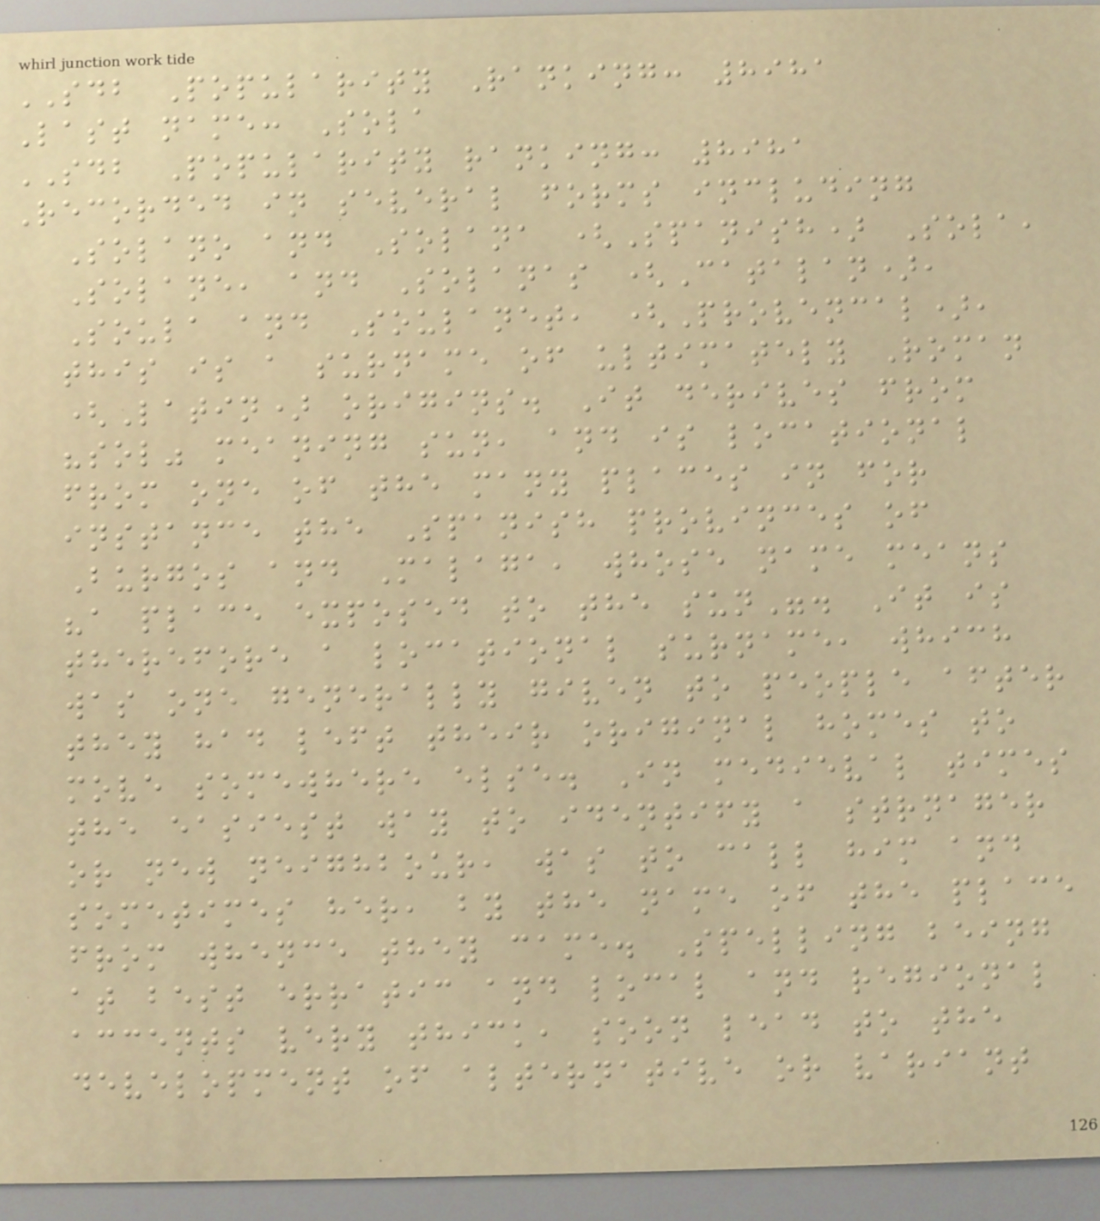SDB Popularity Ranking: 8981
Last name: Sola
SDB Popularity ranking: 8981
Recorded in several forms including
Solano and Solana (Spanish) Sola,
Solane, and Solanas (Catalan),
Soula and Soulanet, (Provencal),
this is a surname of ultimately Roman
(Latin) origins. It derives from
"sol" meaning sun, and is locational
from one of the many places in for
instance the Spanish provinces of
Burgos and Malaga, whose name means
"a place exposed to the sun". It is
therefore a locational surname, which
was one generally given to people after
they had left their original homes to
move somewhere else. In medieval times
the easiest way to identify a strnager
or new neighbour, was to call him and
sometimes her, by the name of the place
from whence they came. Spelling being
at best erratic and local and regional
accents very thick, soon lead to the
development of alternative or variant
